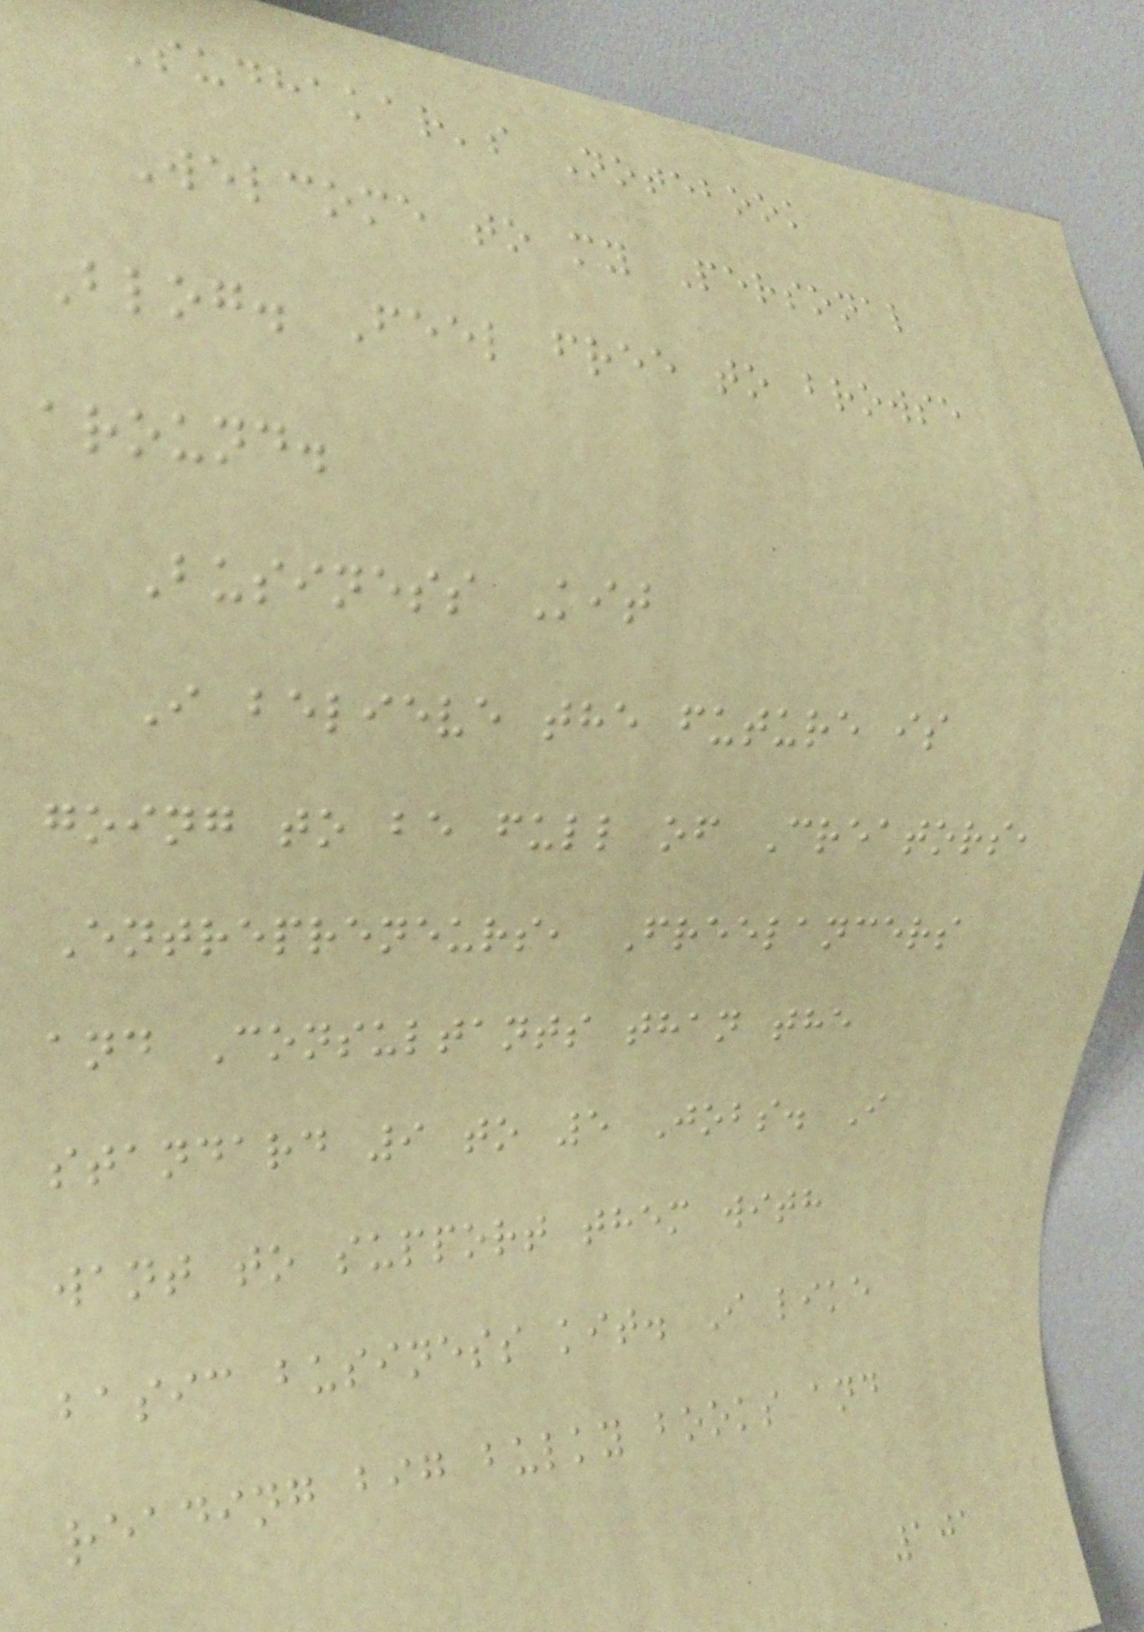Sudhakar's Notebook
Welcome to my Personal
Blog. Feel free to browse
around.
Business Kit
I believe the future is
going to be full of Creators,
Entrepreneurs, Freelancers
and Consultants than the
standard 9 to 5 Jobs. I
want to support them with
basic business kit. I like
reading big bulky books and
101
